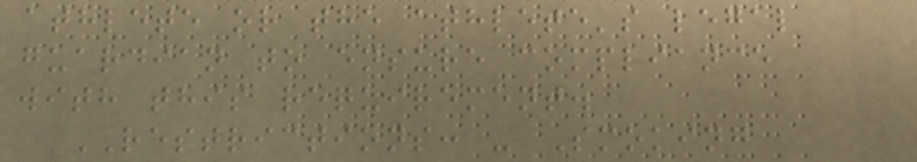athlete or the athlete's legal
guardian to ensure compliance
with this requirement.
RESTRICTIONS: - Smoking
